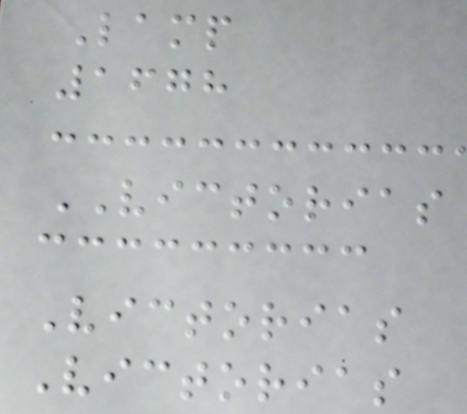Lamp
1678
VICTORIAS
Victorias
Victorias
